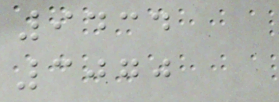9434
3070
